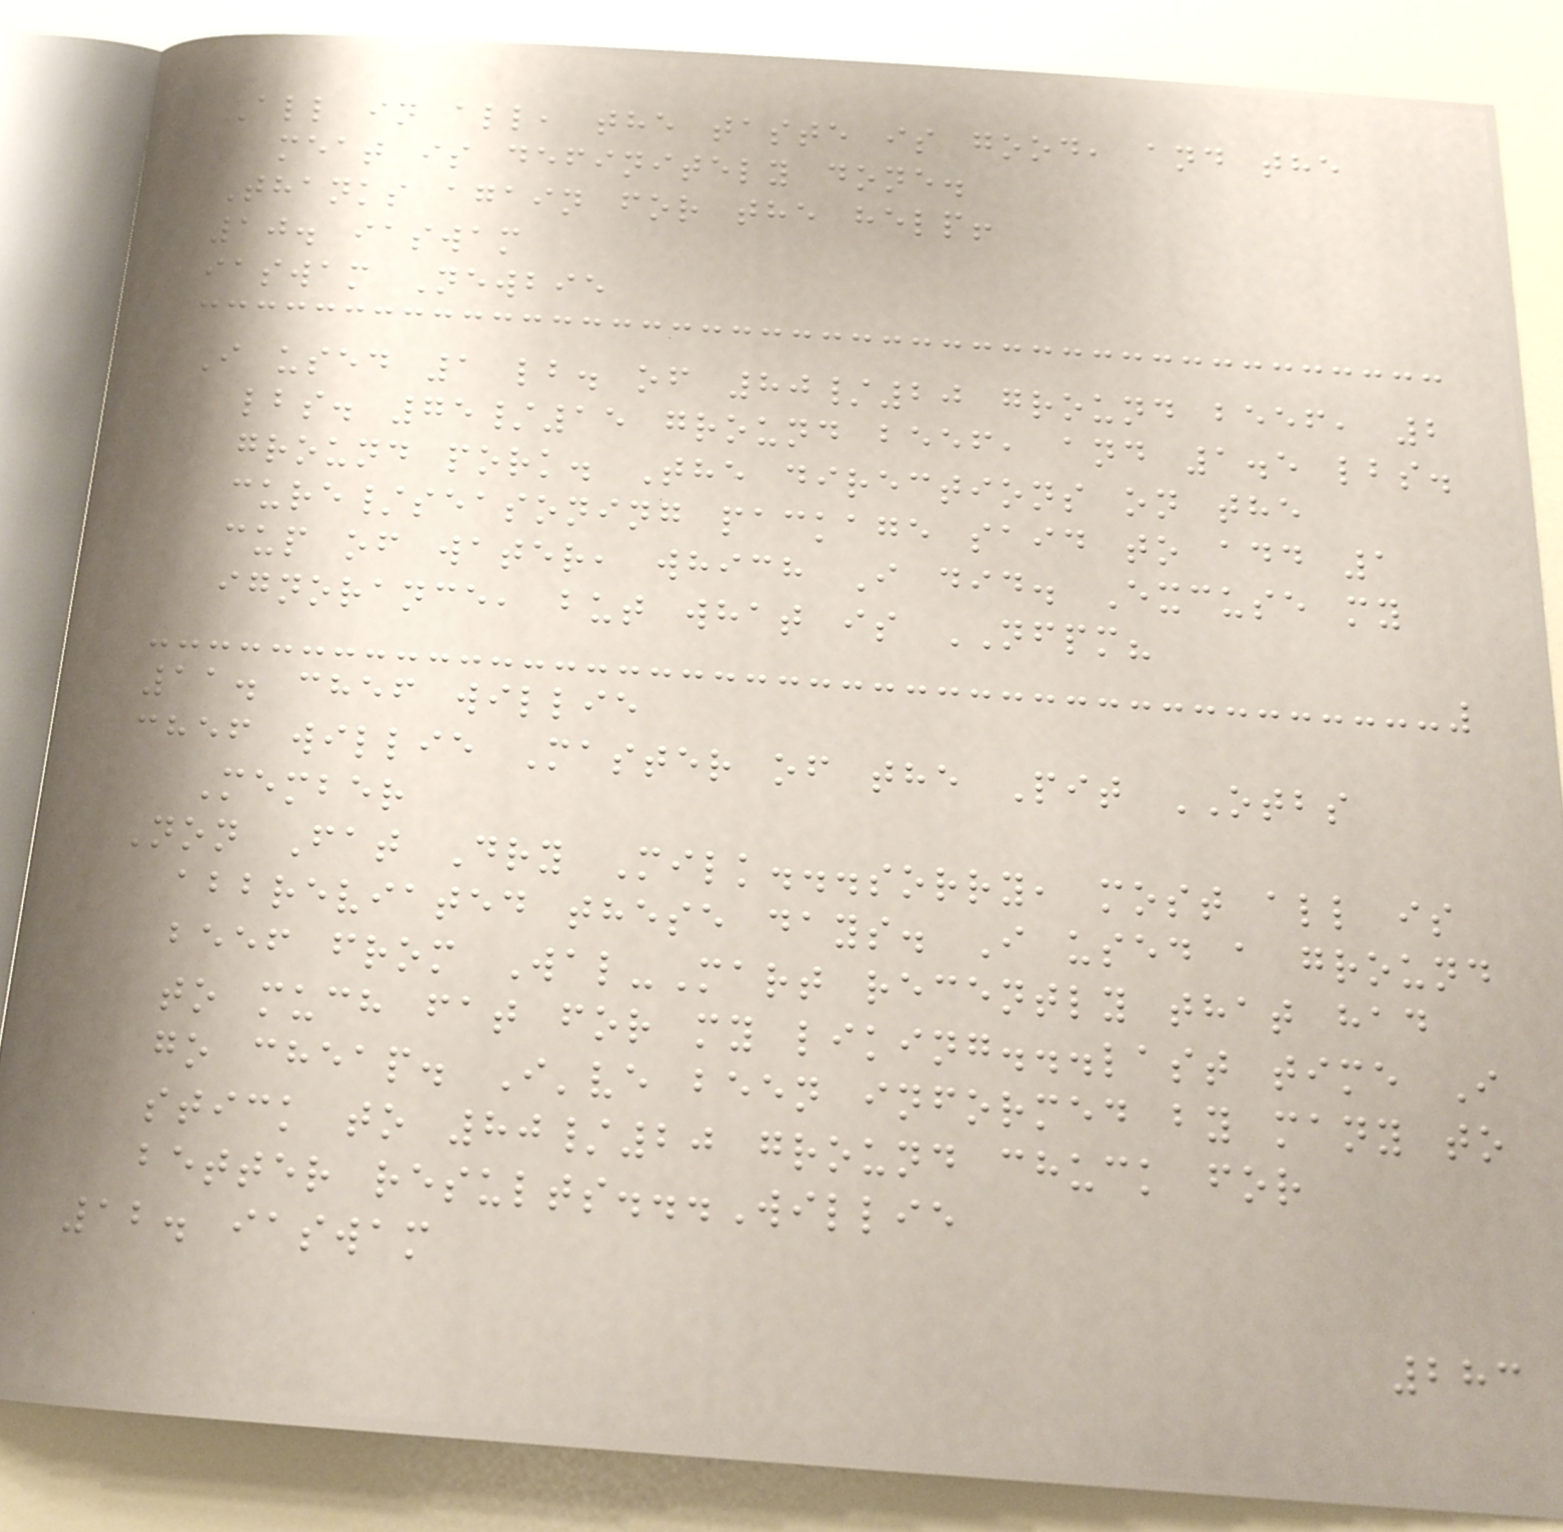All in all, the taste is good, and the
meat is definitely done.
Thanks again for the help!
10. iaswam
iaswam Newbie
I used 1 lb. of 80/20 ground beef, 2
lbs. 75/15 ground beef, and 1.5 lbs.
ground pork. The directions on the
cure/seasoning package said to add 1
cup of water, which I did. Excuse my
ignorance, but what is NFPM?
11. chef willie
chef willie Master of the Pit OTBS
Member
Non Fat Dry Milk...sorry, most all is
abbreviated these days. I used a ground
beef from Wal-Mart recently that had
to much fat for my liking...last time I
go cheap. I've been informed by many to
stick to 80/20 ground chuck for
better results...Willie
12. iaswam
283
